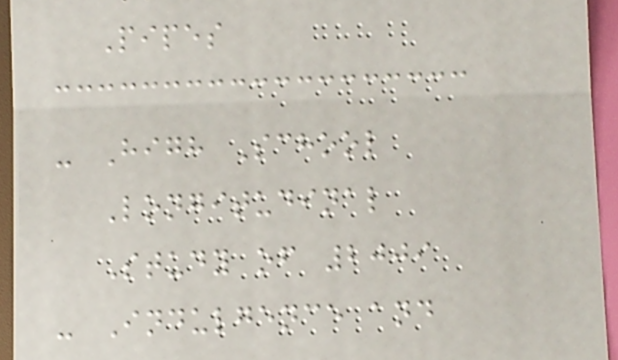Pipes
- High School
Longitudinal
Study of 2009
- Indulgence and
